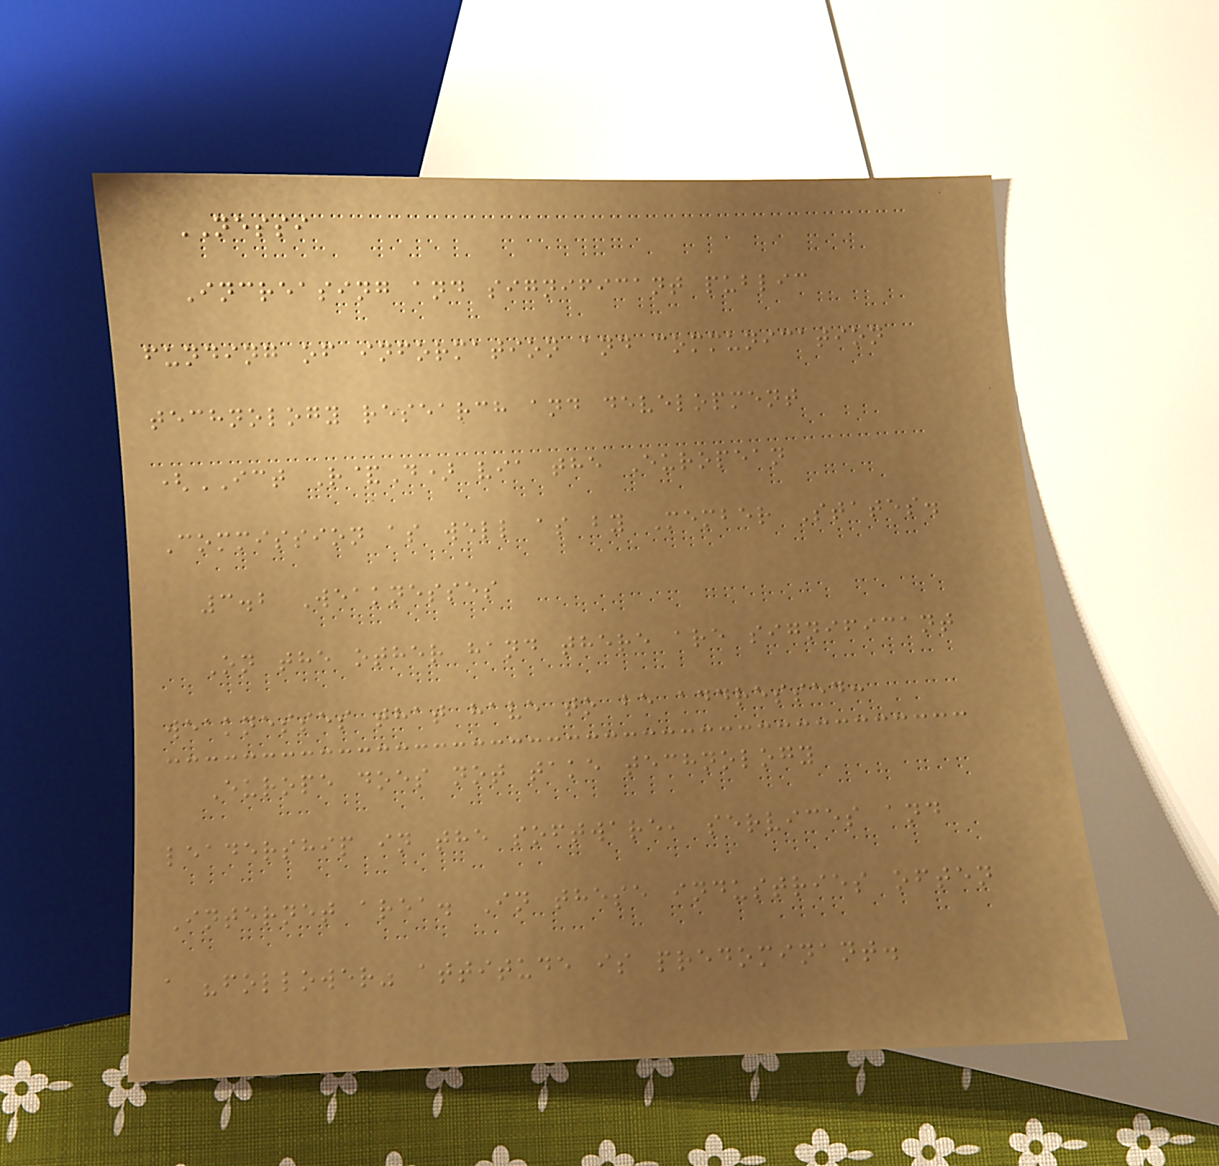NESSI
Increasing and significant public
funding of information and communication
technology research and development
(ICT R&D) via the European
Commission as well as by Member States.
3.2 Weaknesses
On the other hand there are significant
weaknesses that have to be addressed:
Europe does not take technology
leadership in the software, services and
Internet area. In these industries often
a "follower" attitude is predominant.
